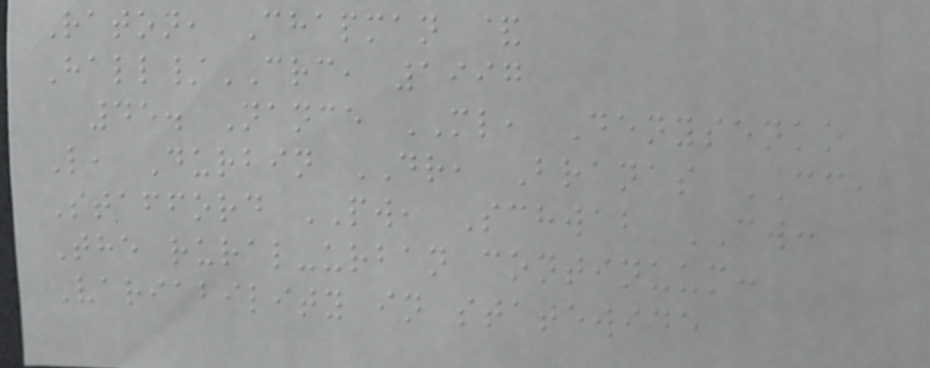Raton, Chapman &
Hall/CRC, 1997
45. Nance ML, Denysenko
L, Durbin DR, Branas CC,
Stafford PW, Schwab CW:
The rural-urban continuum:
Variability in statewide
